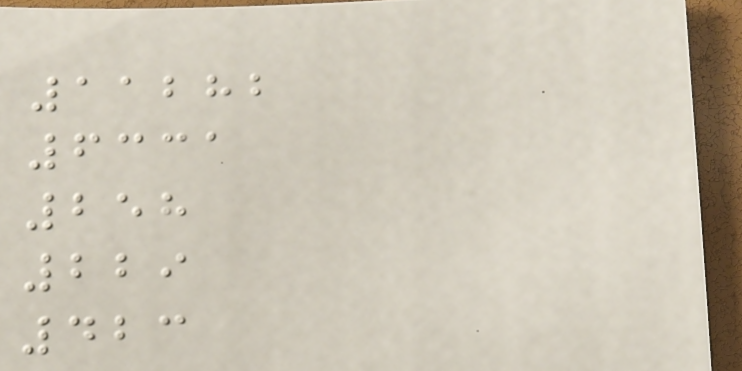11282
6331
258
229
423
